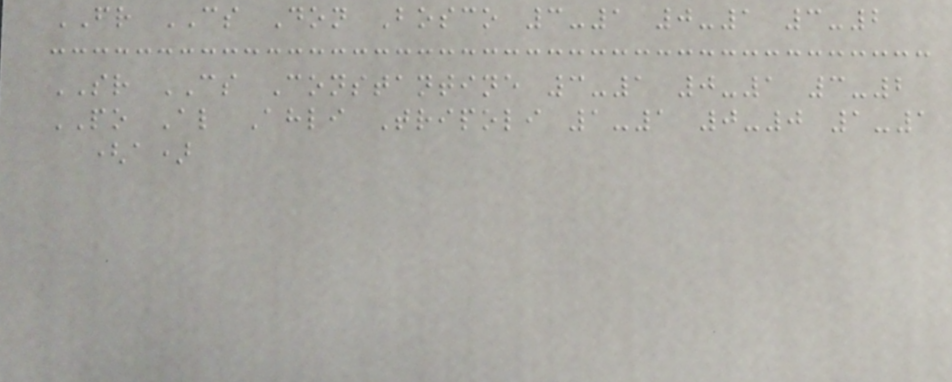FR CS Don Bosco 3-1 0-1 3-2
SR CS Constantine 3-1 0-1 3-2
PO Al Ahli Tripoli 1-1 0-0 1-1
(a)
